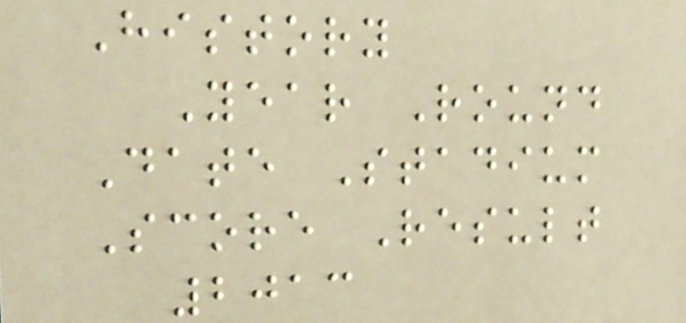History
Year Round
Date Stadium
Score Result
2013
